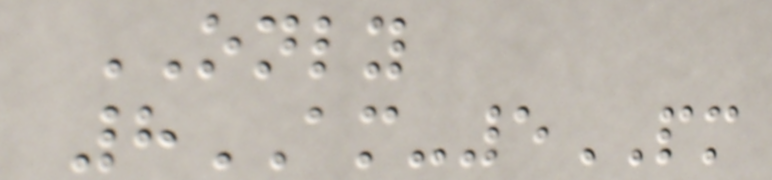ONLY
8AM-5PM
